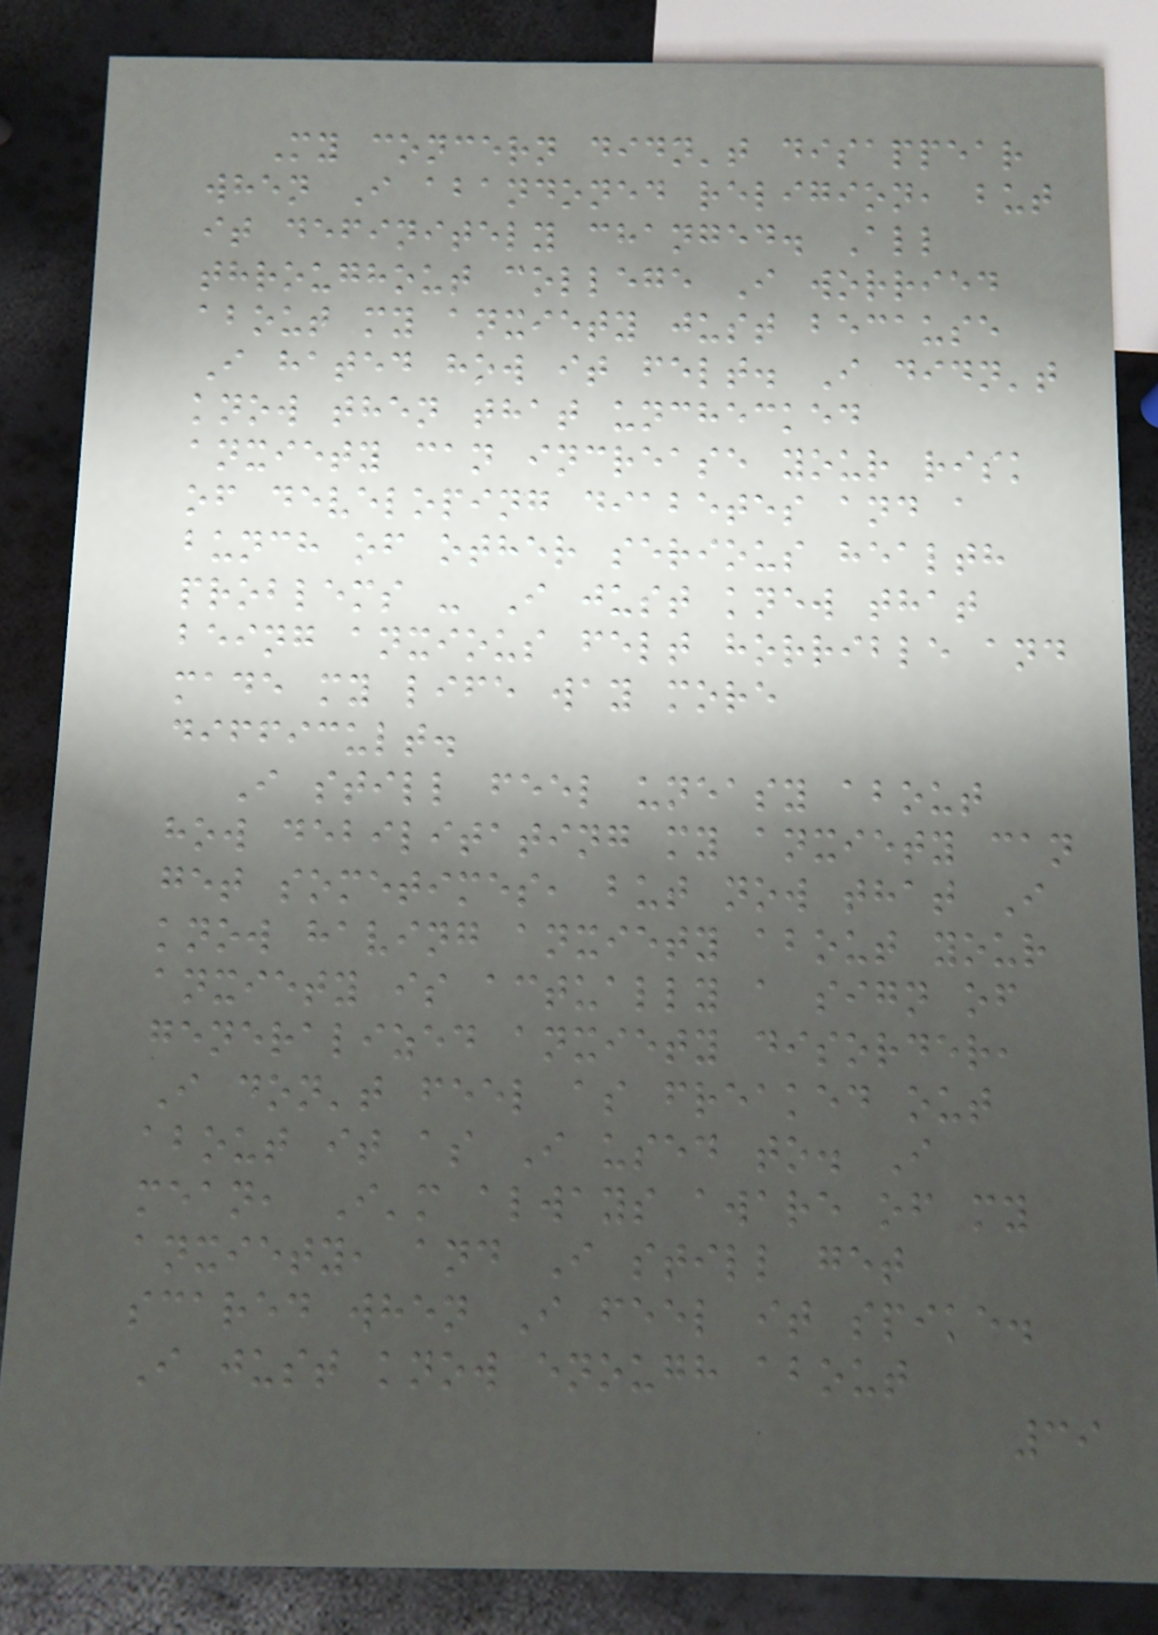My concern didn't disappear
when I abandoned religion, but
it definitely changed. All
throughout college I worried
about my anxiety just because
I hated how it felt. I didn't
know then that unchecked
anxiety can increase your risk
of developing diabetes and a
bunch of other serious health
problems - I just knew that
being anxious felt horrible and
made my life way more
difficult.
I still feel uneasy about
how debilitating my anxiety can
get sometimes, but now that I
know having anxiety about your
anxiety is actually a sign of
generalized anxiety disorder,
I don't feel as freaked out
about it as I used to. I
mean, I'm always aware of my
anxiety, and I still get
scared when I feel it spike.
I just know enough about
39
